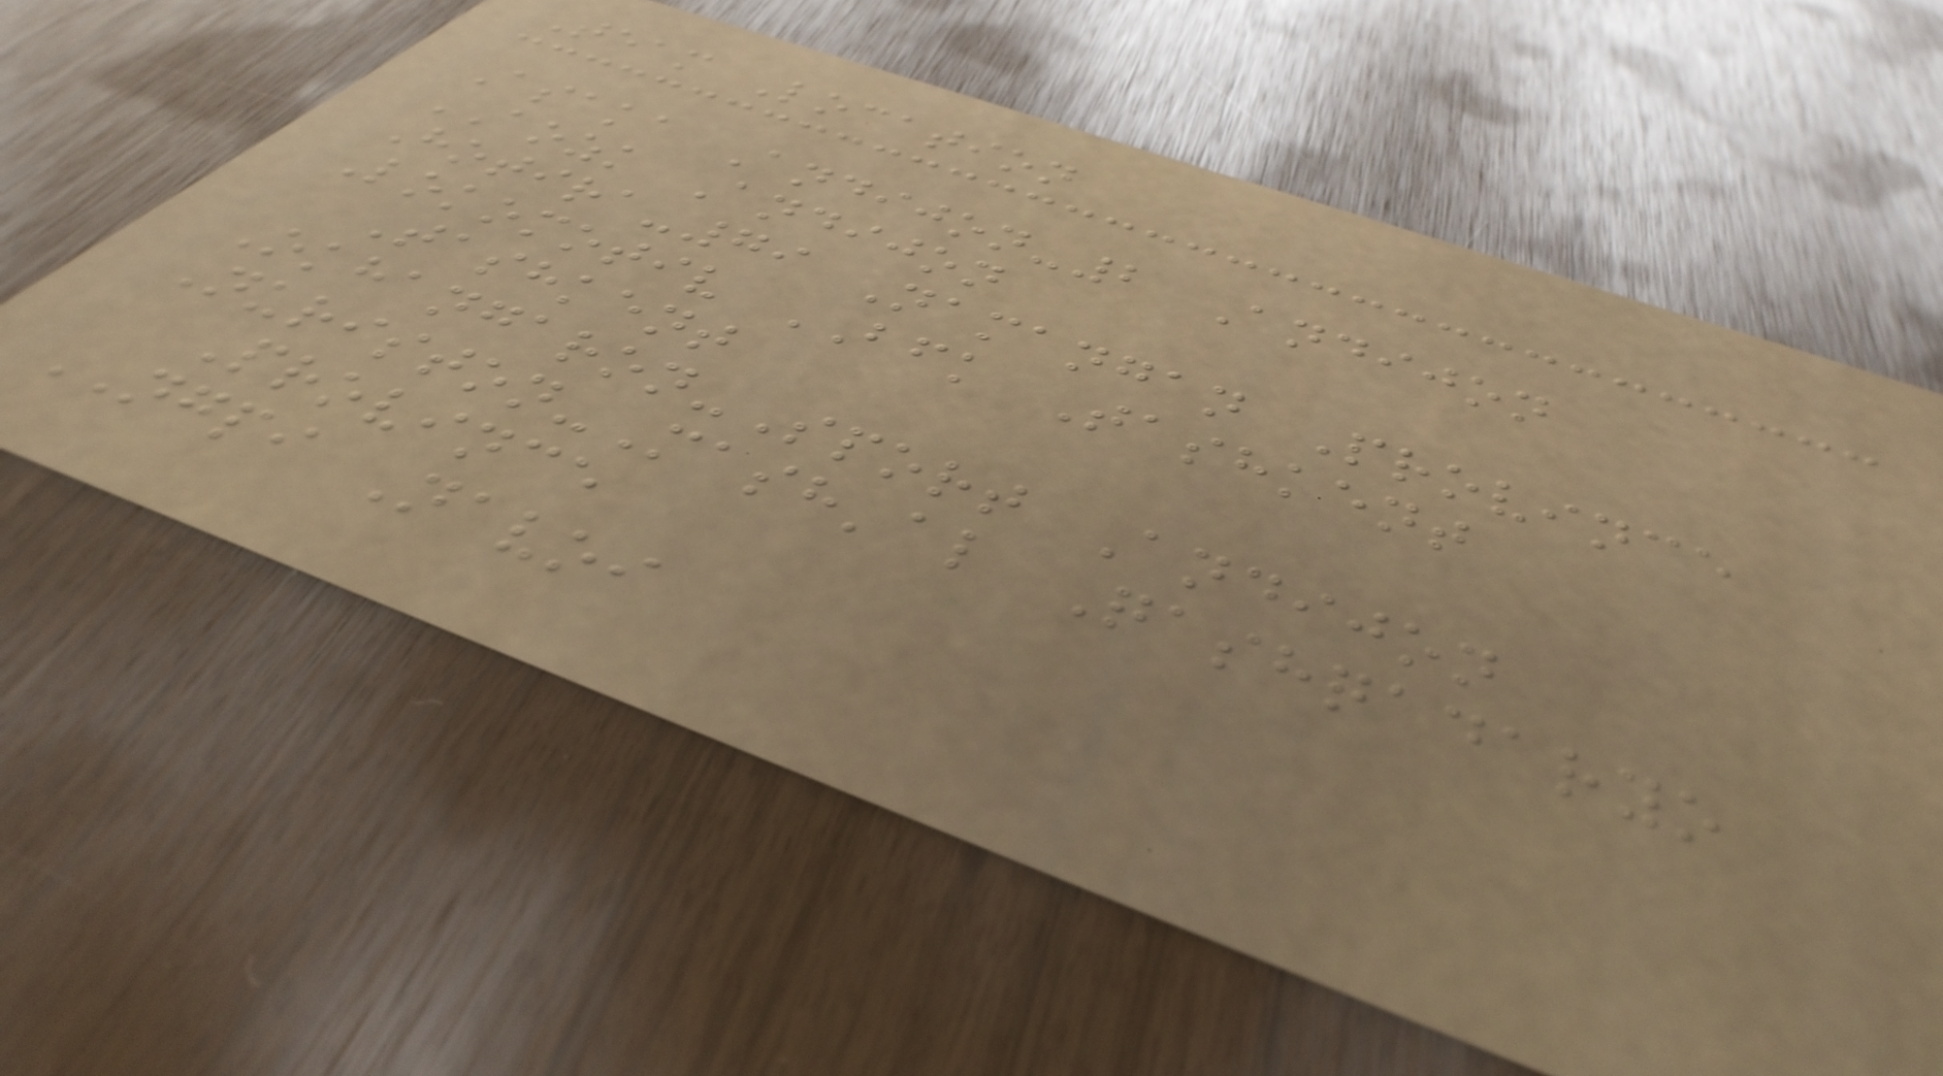Team Location
Asaka Andijon-2 Andijon
AOZK Andijon
Hotira-79 Namangan Province
Lokomotiv BFK Tashkent
Tashkent
Okhangaron-Sport Andijon
Nuriston-Mash'al Qashqadaryo
Province
NGPI Navoi
